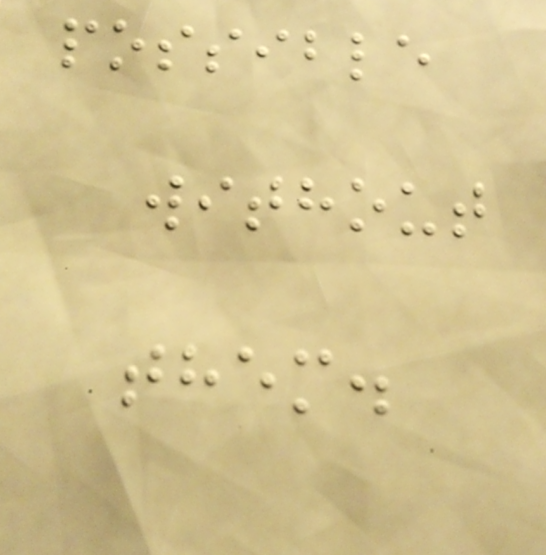possible
without
them.
